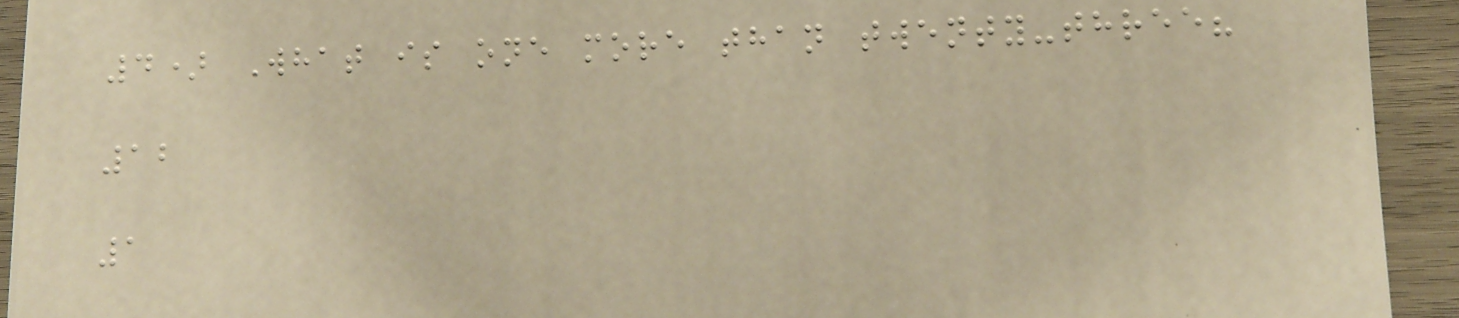4) What is one more than twenty-three?
12
1
